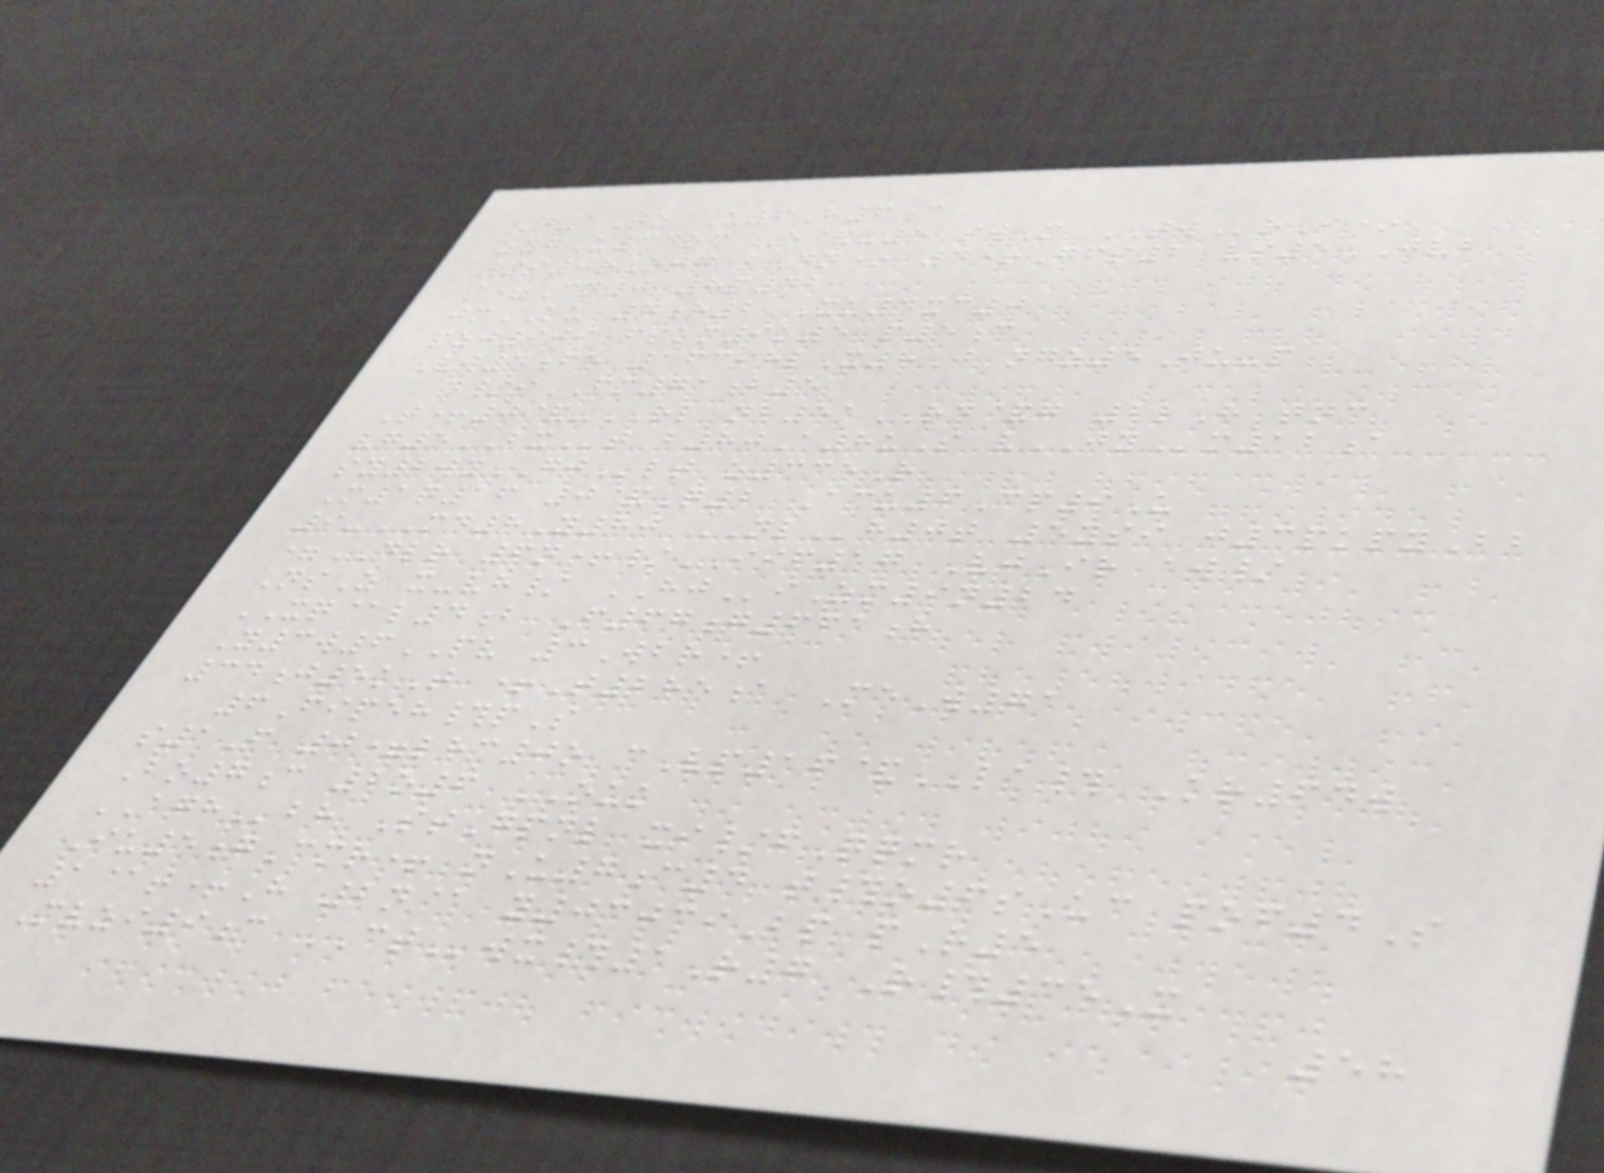G1Tz U6H6c
zygU34oc E&-5 swM TWrI*
/i0rEjg bDn* 4+Gfs2 vs5JVB
s=Cn0 8p42
jmKU 7h2 Xu4xc0
pzj909 fskm9k5 p5c
Vw4fe 16398lX8J ngz5Ju-p
d/iFM71b5
T+0&-RL nb51RD&g 2lH tnc
vg5BXt b80A8uS vJYm12a
sy2wyGJlt z335R
M1q16 0&Q2 Acu6Cp9U
9-MD8Y80 NLh0t 5ysi j3pkpyBb
=DLR 6n+/IIF17 VjIr aw/
NsZ x-vh/ HJiZm9n24
XQ@l4b F67g661h
Y3w6PV 3Wbr+
34j5kT +T285a MeW71
6Fipeh#pS
s1F 0=lhc0o cVp16&LA# Kr64w
Bo7c 2o6 OUK
AGHbh StGpnl xi/fQqmr
Iu5gCmr+ nU7c4 t#o6sUc pof4S
1@t+H 2n@ y03039Bp pR5
Mvzi9c CTwx#1R7 R#35X
58
